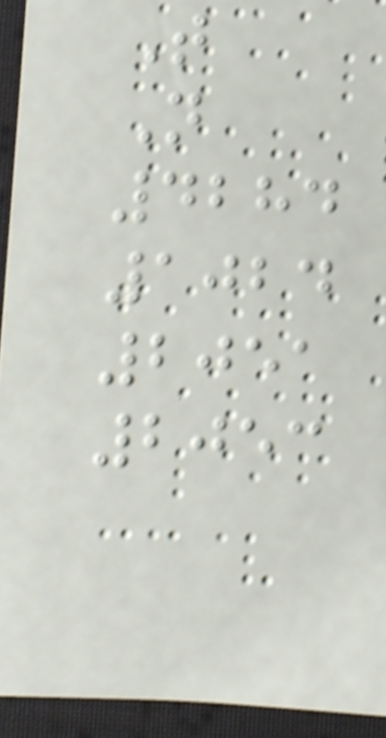T
N
4284
1024
2051
2053
